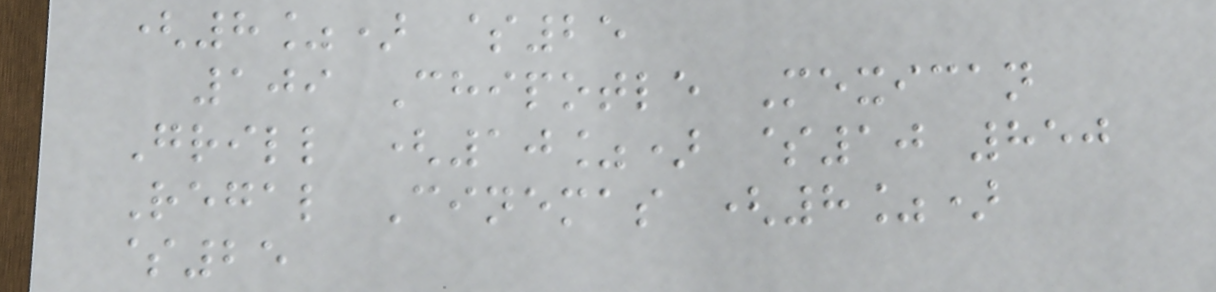(8%) $25
109 Chipotle Mexican
Grill (10%) $10 850
Regal Cinemas (8%)
$25
